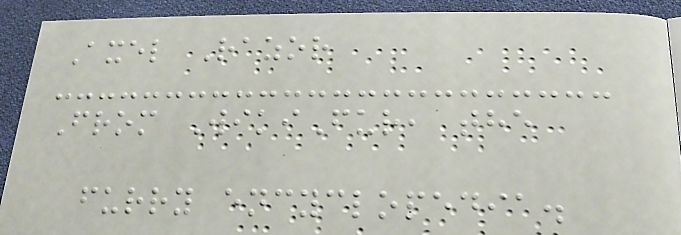Axel Razor
From WikiFur, the
furry encyclopedia.
